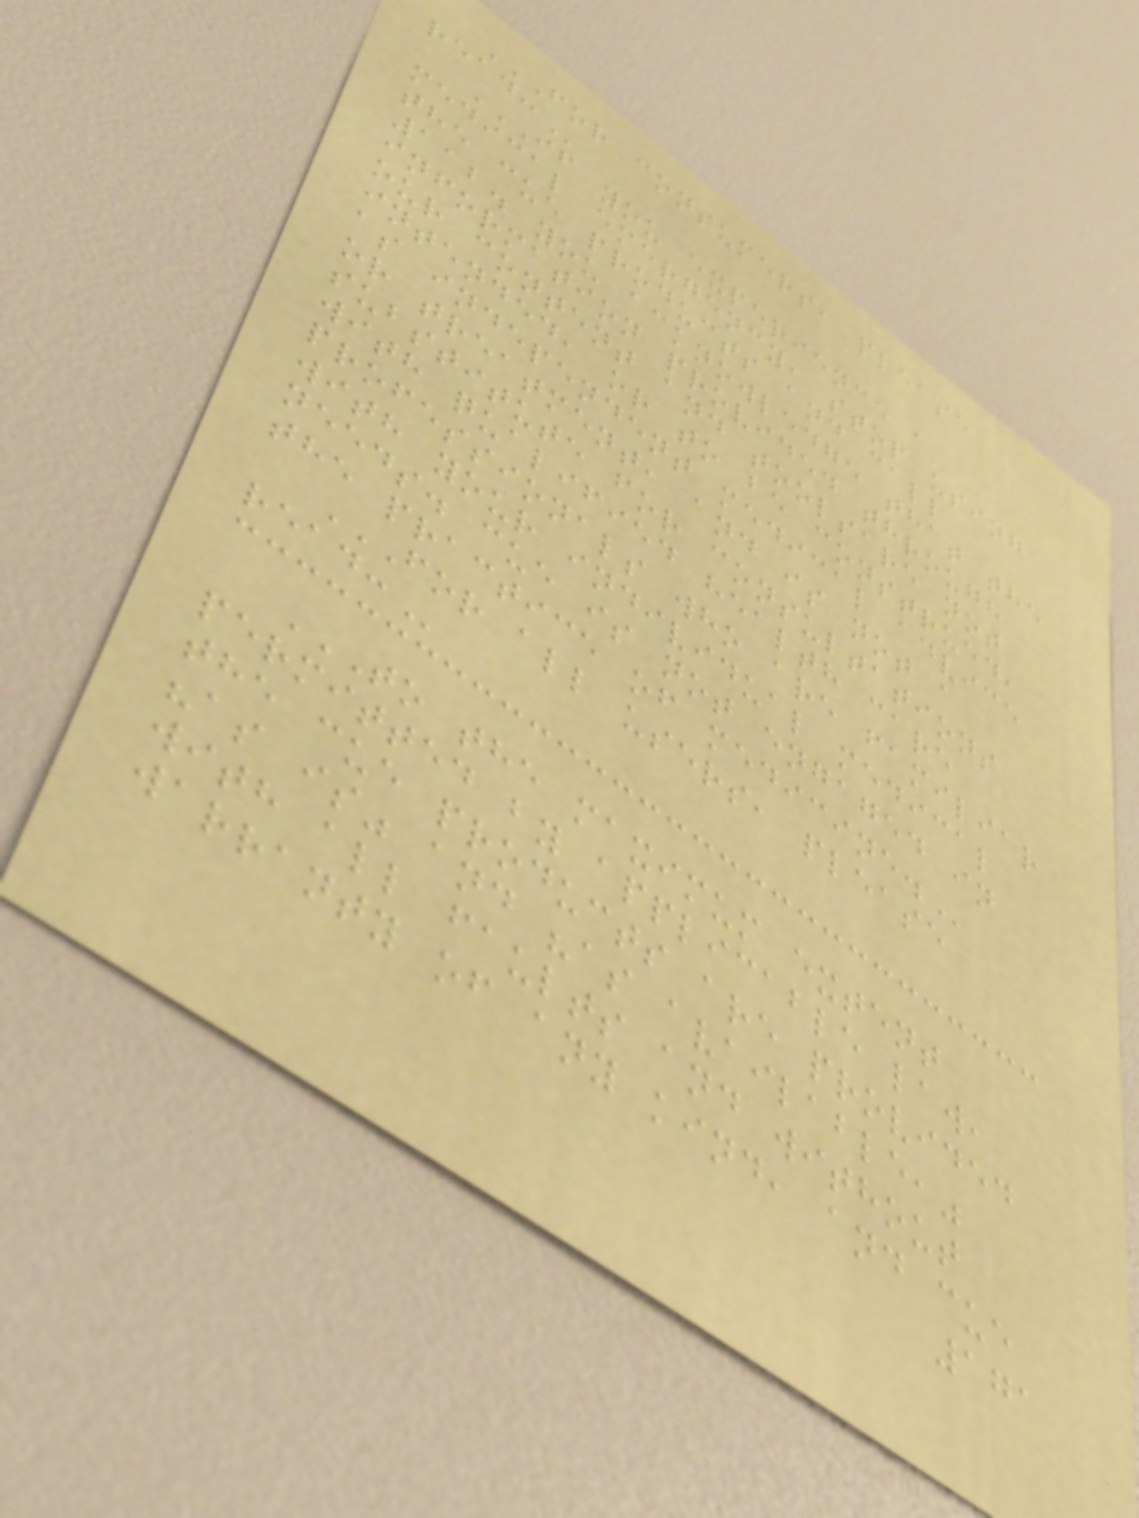FOR CONSUMERS, PLEASE
READ:
IF YOU EXPERIENCE A
MEDICAL EMERGENCY, STOP USING
THE CUE PRODUCTS AND CALL
112. YOU ACKNOWLEDGE THAT THE
INFORMATION PROVIDED THROUGH
OUR CONTENT AND TOOLSARE NOT
INTENDED, OR TO BE CONSTRUED,
AS INDEPENDENT MEDICAL ADVICE
OR TREATMENT, AND IS NOT A
SUBSTITUTE FOR CONSULTATIONS
WITH QUALIFIED HEALTH CARE
PROFESSIONALS WHO ARE FAMILIAR
WITH YOUR INDIVIDUAL MEDICAL
NEEDS. CUE IS NOT ENGAGED IN
THE PRACTICE OF MEDICINE.
FOR ALL USERS, PLEASE
READ:
TO THE MAXIMUM EXTENT
PERMITTED BY APPLICABLE LAW,
THE CUE PRODUCTS ARE PROVIDED
"AS IS" AND "AS AVAILABLE,"
WITH ALL FAULTS AND WITHOUT
WARRANTY OF ANY KIND, AND CUE
171
